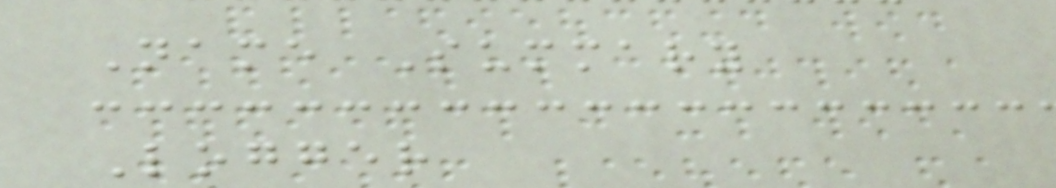Name Summary
Logger
